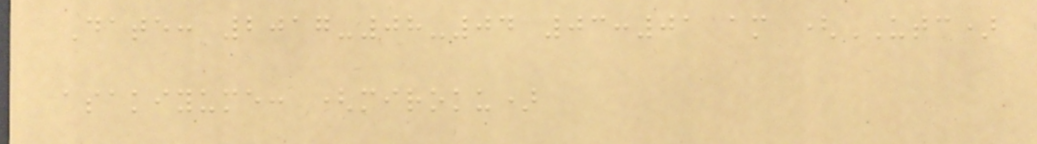Date: 2017-08-04 03:01 am (UTC)
asakiyume: (miroku)
